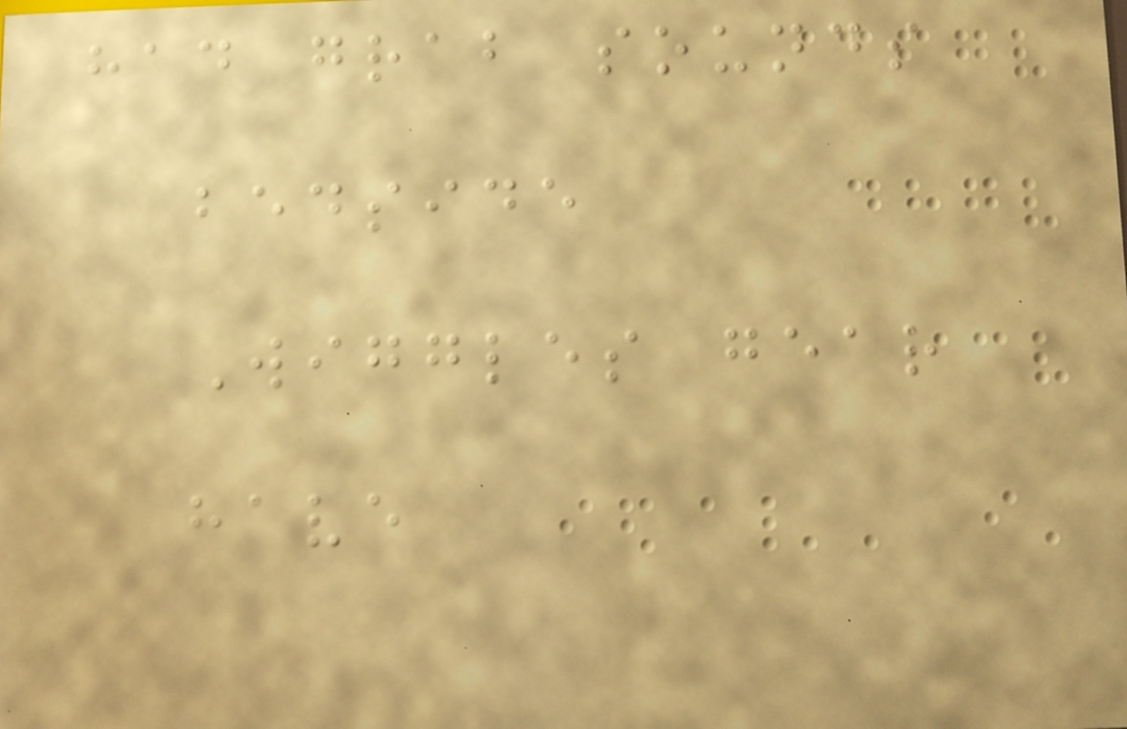had grab sounds
bedside
Wiggles gear
have
